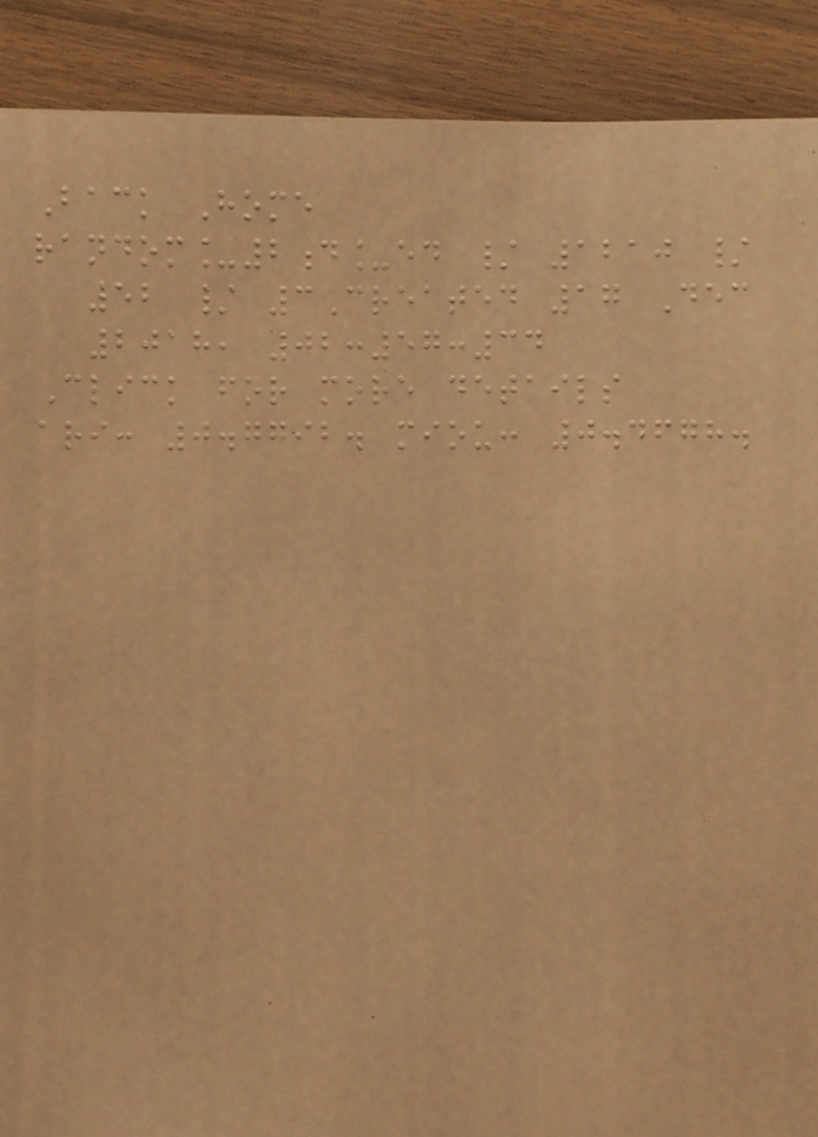Back Home
random_2d_ed / 1210 /
52 / 3Created 17 Dec
2018, 02:57:34
Click for more details
ari: 0.7792. miou: 0.4678.
